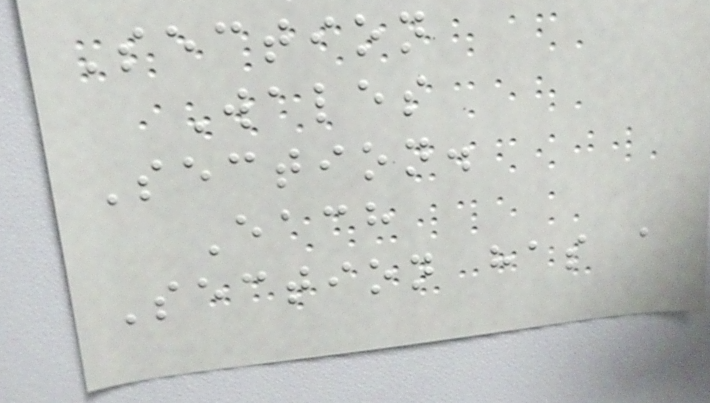Section
Wales
Section.
Each
Section has a
